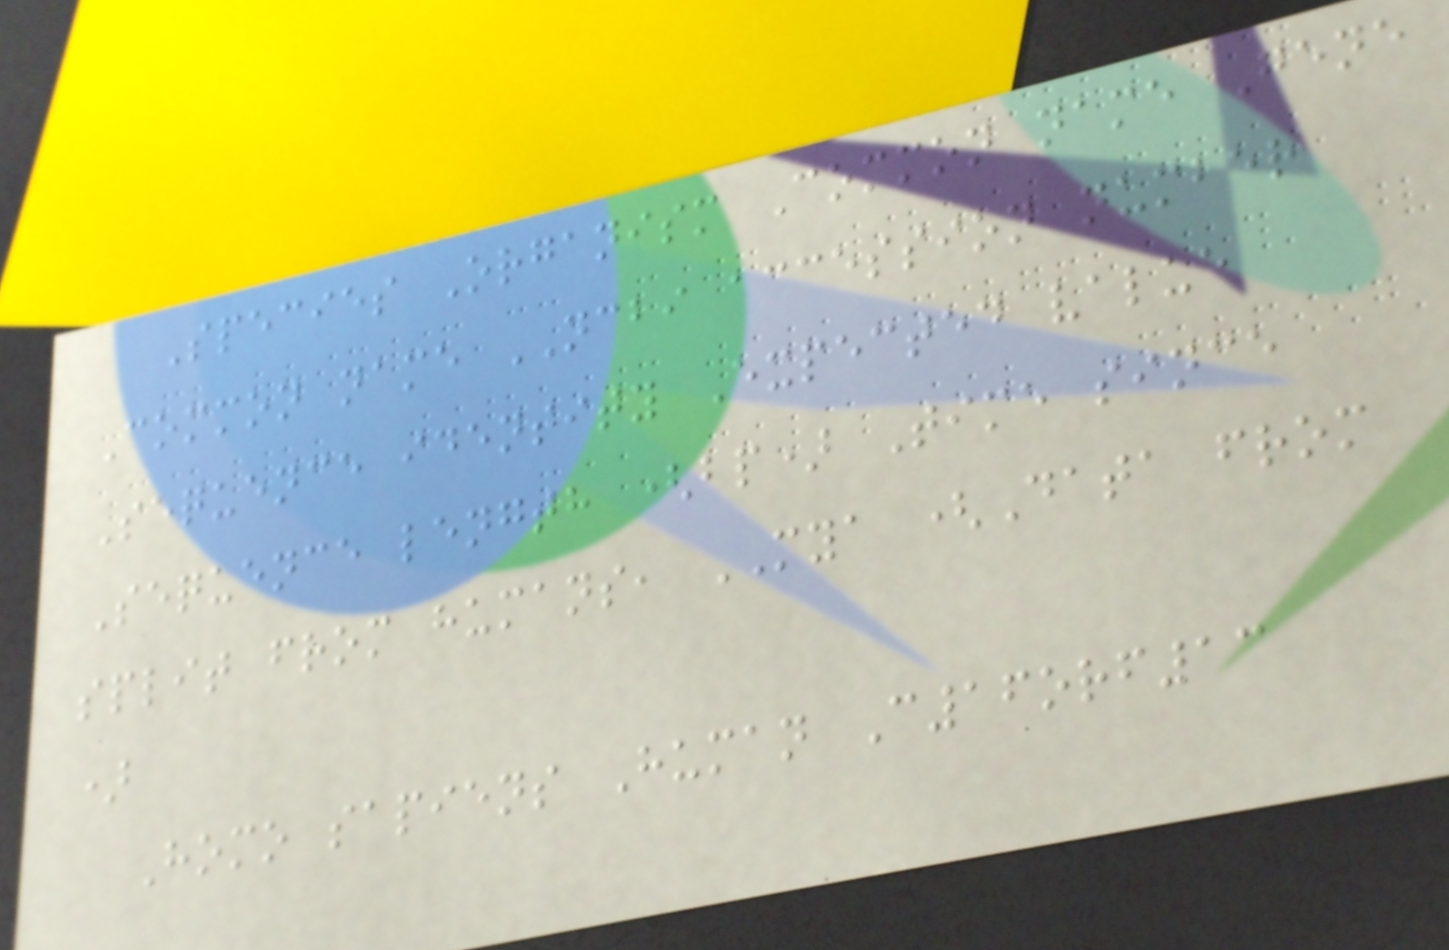Species Organism Common name Gene
Common name NCBI accession number
Sequence identity Expected value
Sequence length (bp) Time since
split from humans, MYA (Data from
)
Homo sapiens Human C16orf13
